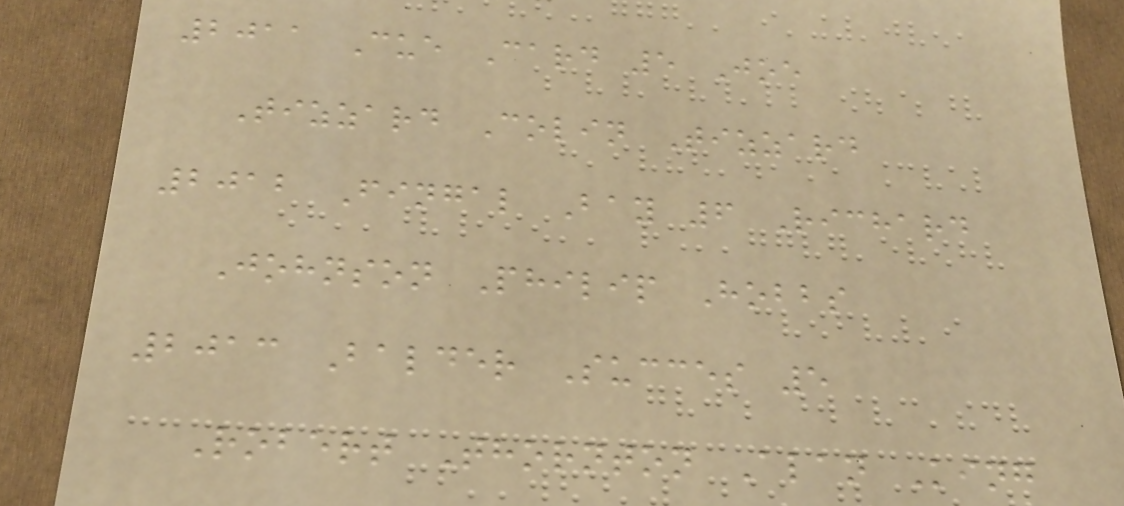2011 Cue Card 5 Joe
Tizzard Colin Tizzard
2012 Fingal Bay 6 Richard
Johnson Philip Hobbs
2013 Balder Succes 5
Robert Thornton Alan King
